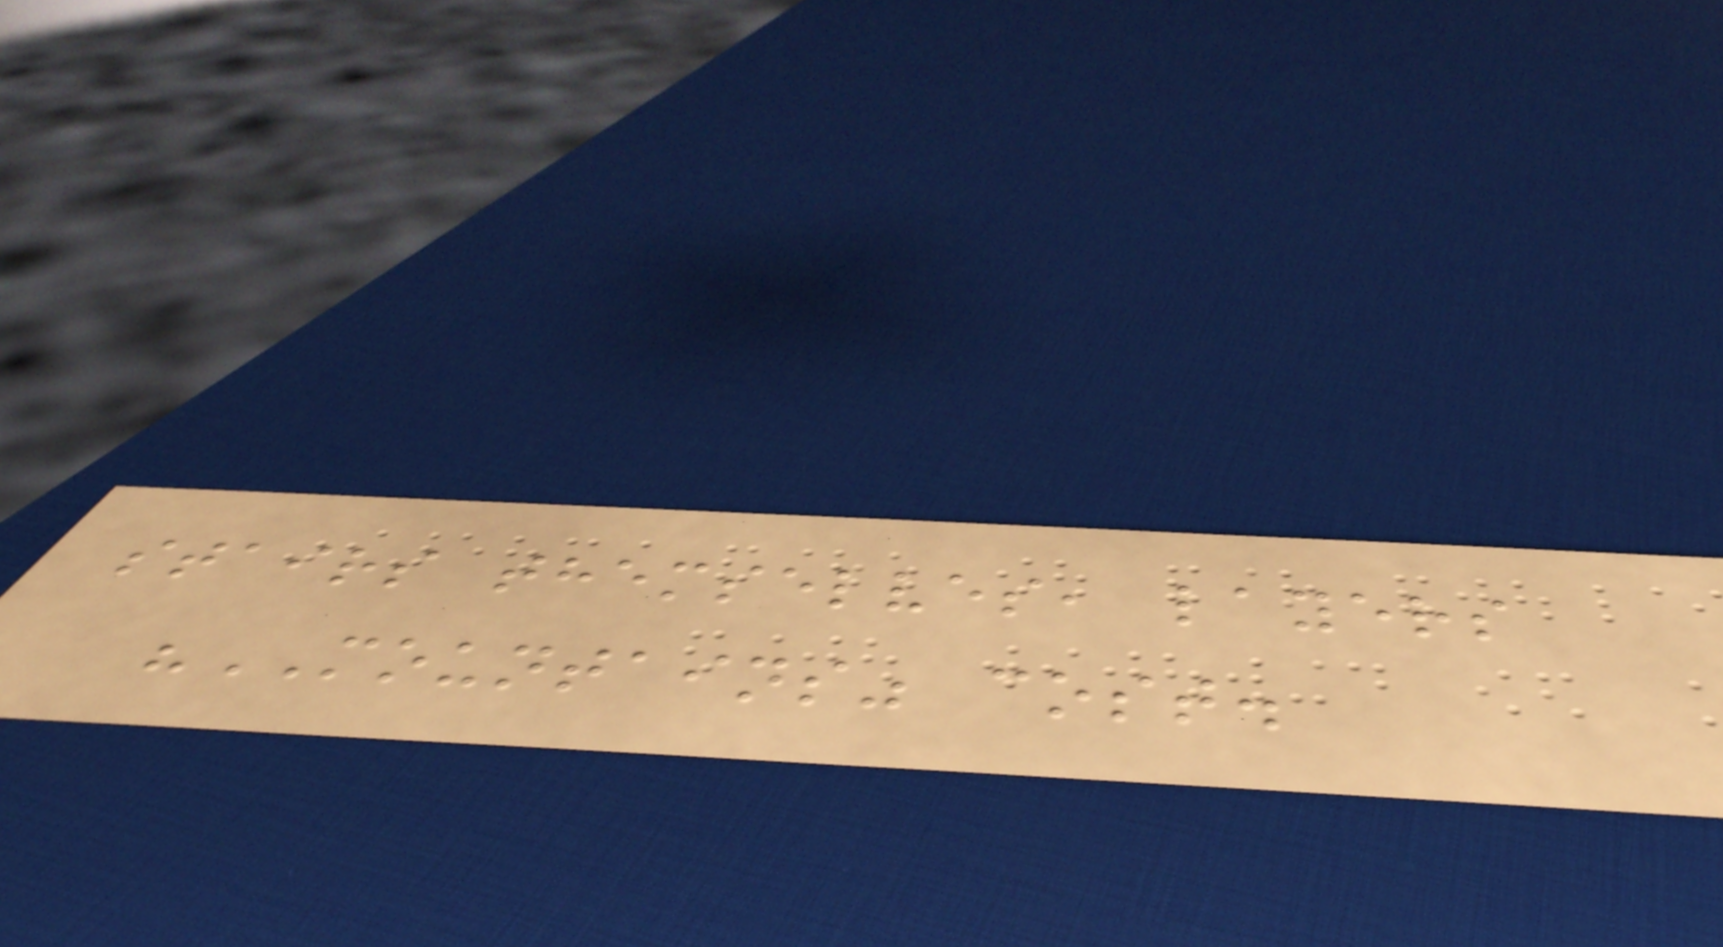stairs themselves, layers
"MOUNTAINS" cost.
